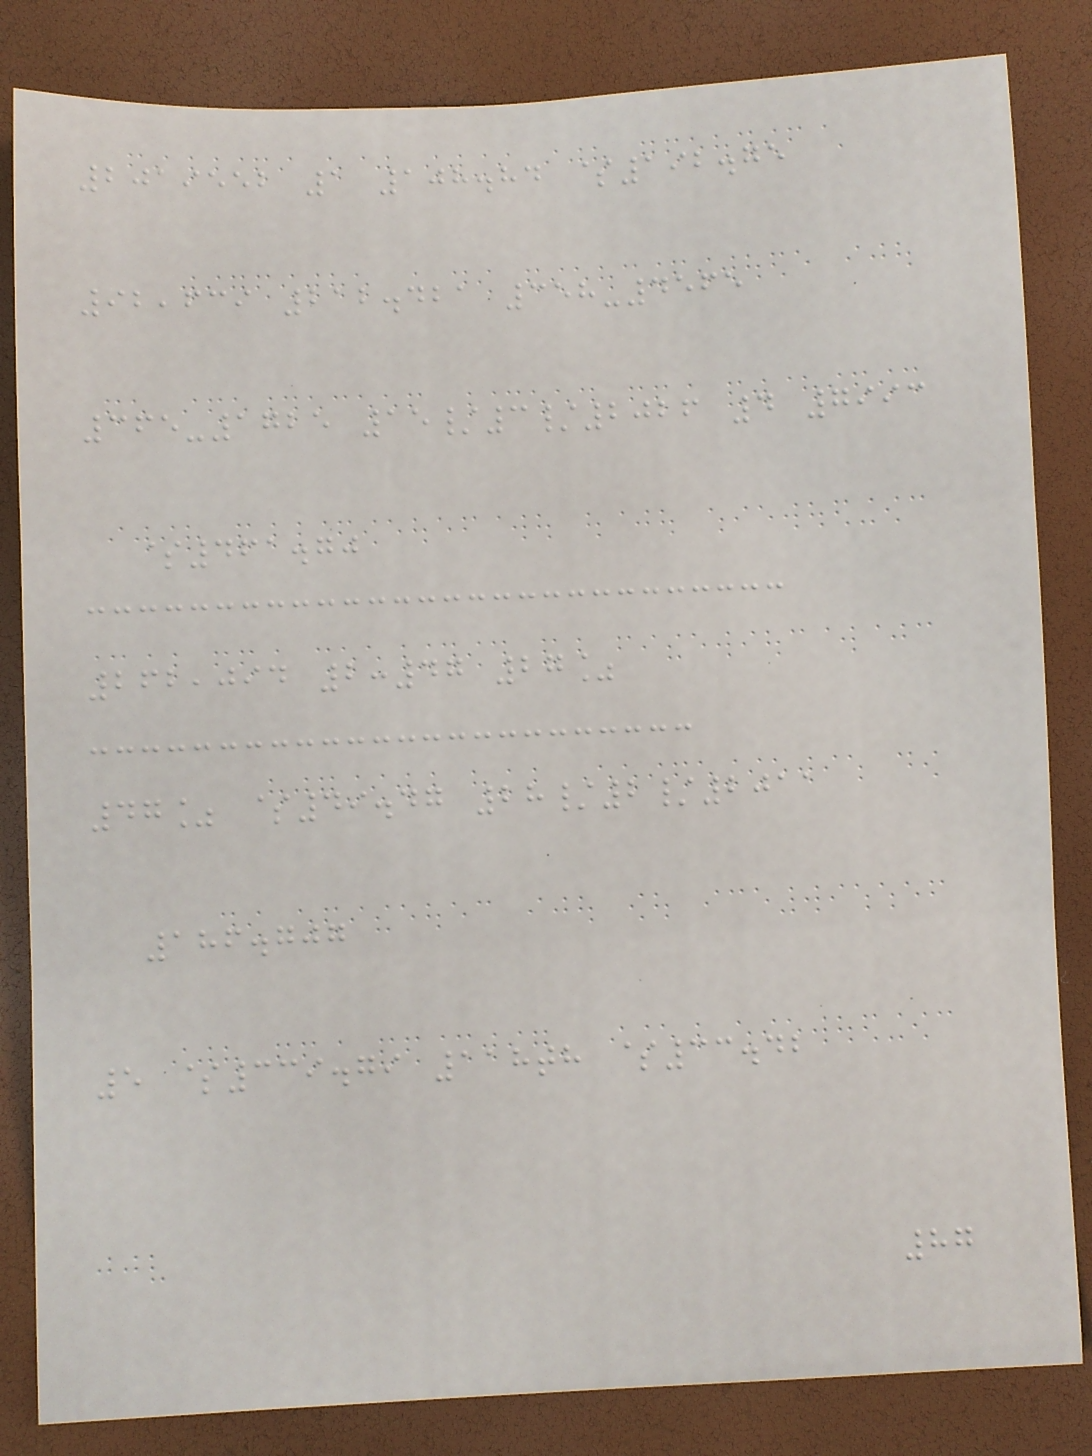2019552 1 108.84 $192.75
92,639 212.421 358-4565
365-1725 15/3/2026 4 7993
$461.70
262,094 2:47 27%
47% $49.47 28/2/2011
186.707
5 $339.79 118th $33.42
87
